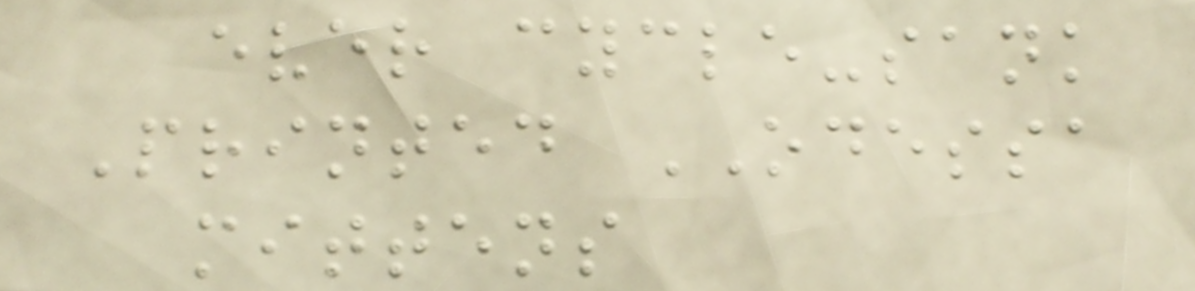ever cycle-sank
Printed ODESSA
mittens
